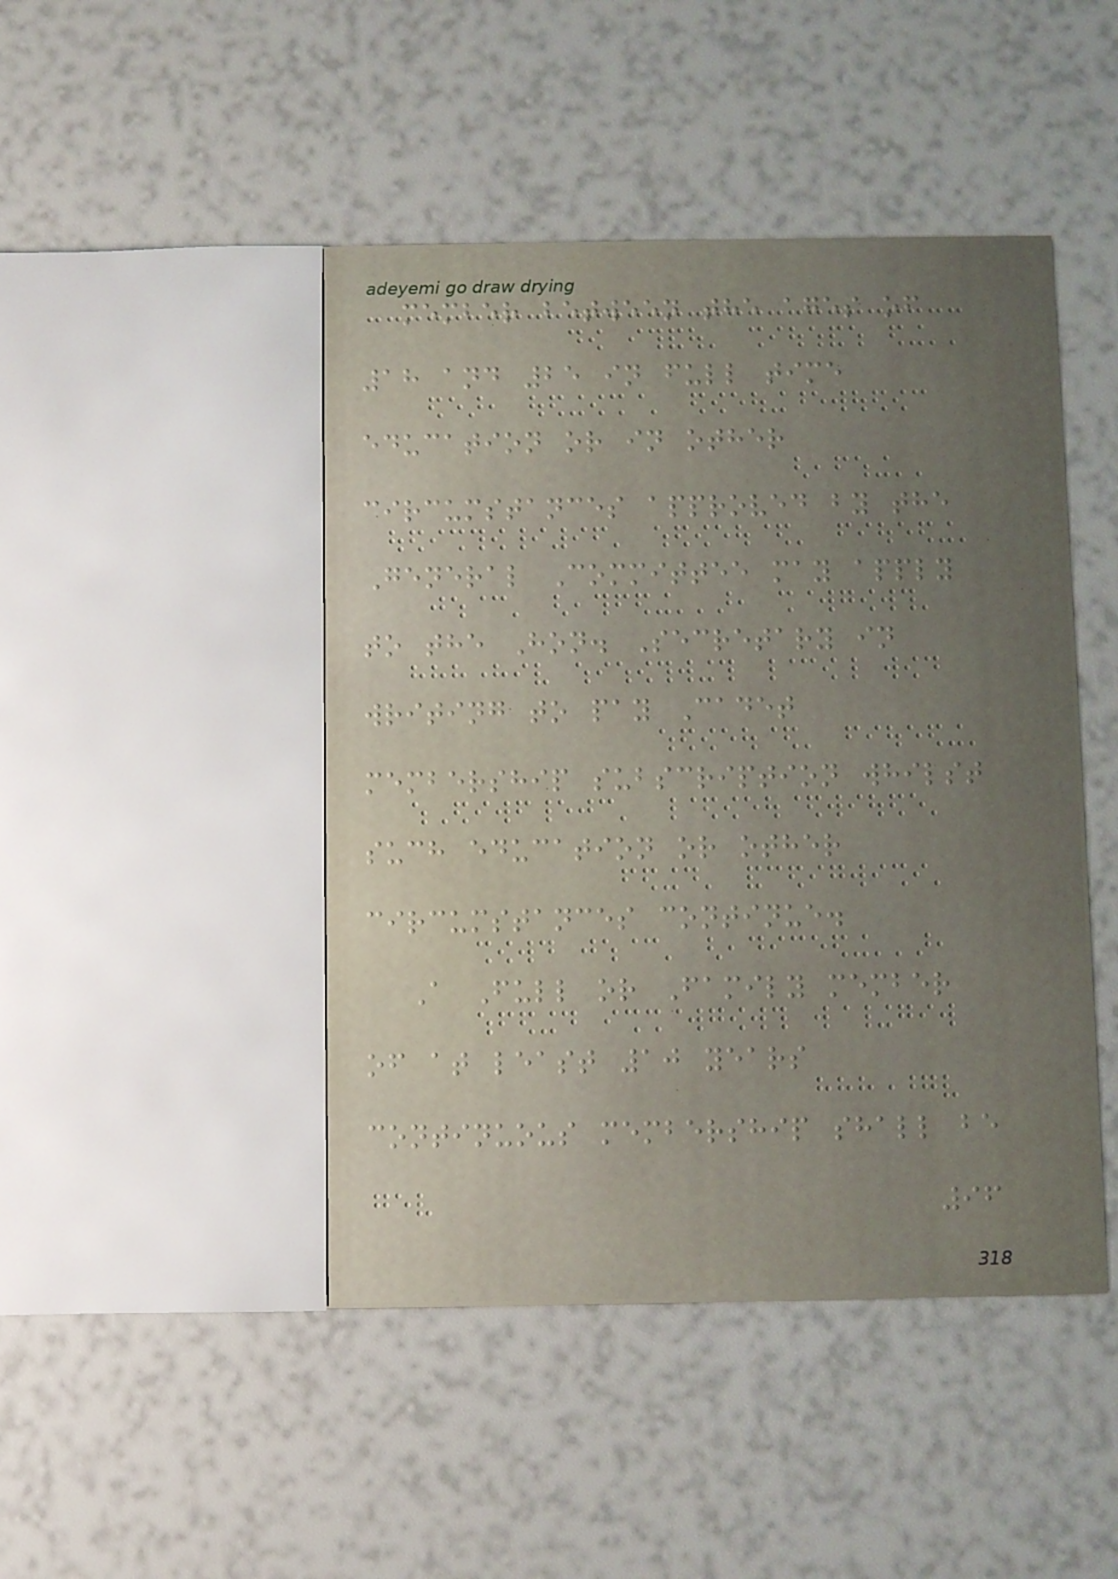member between the ages of
18 and 25 in full time
education or in other
circumstances approved by the
General Committee may apply
to the Hon. Secretary in
writing to pay Cadet
membership subscription whilst
such education or other
circumstances continue.
A Full or Family member
of at least 10 years
continuous membership shall be
96
